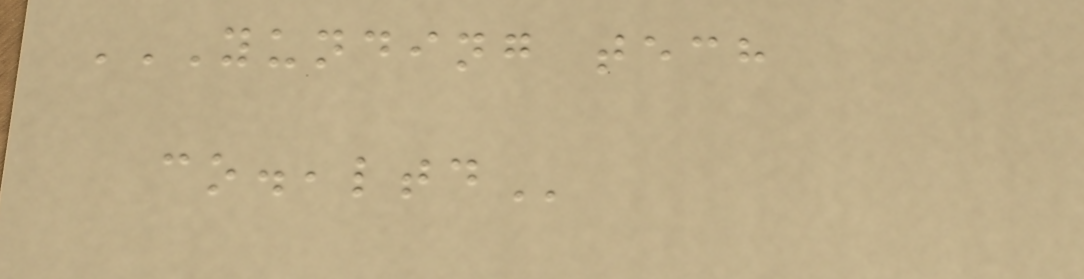YUNDING TECH
CO.,LTD
